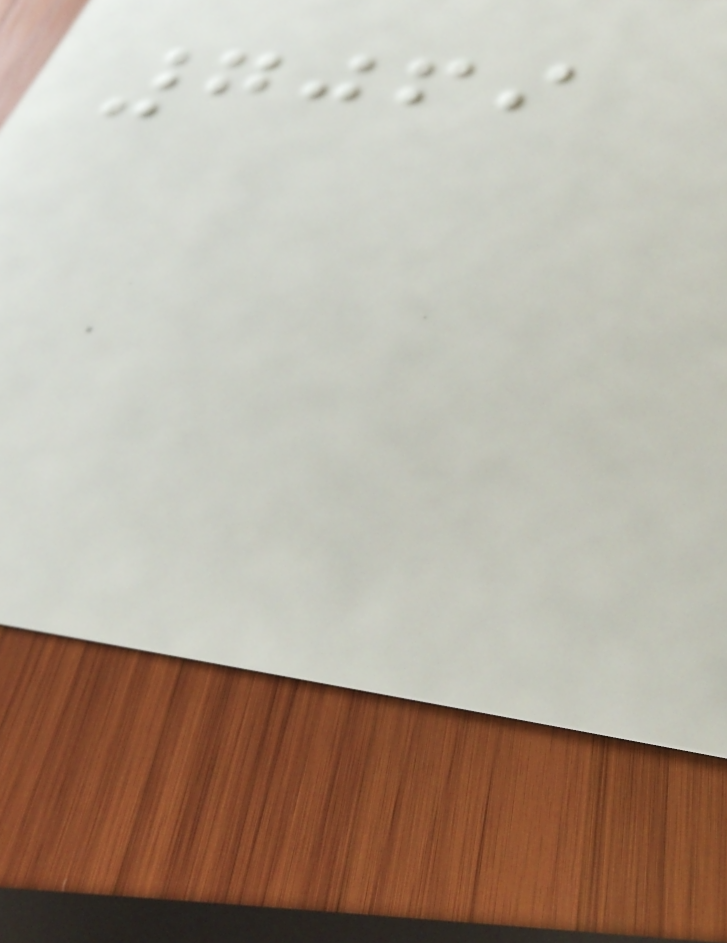7069
